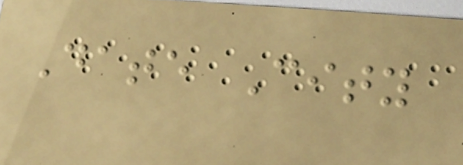Date City
